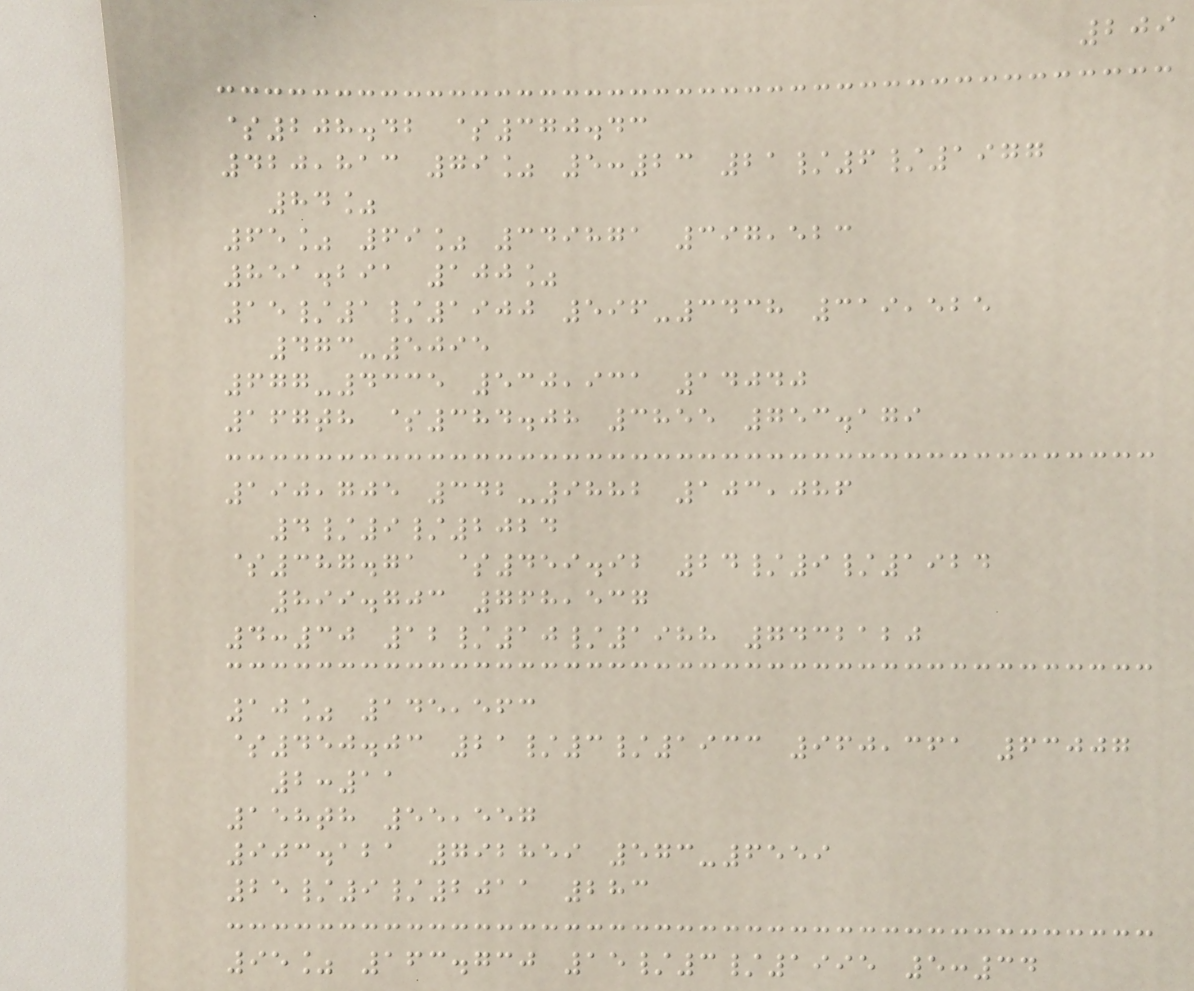209
$208.42 $370.43
420,813 79% 5:23 21/6/1977
84%
65% 69% 349871 397,523
851.291 100%
15/1/1900 596-3438 319,525
473-5095
677-4335 530,931 14040
167th $384.08 3855 753.179
190,705 342-9882 103,086
4/9/2024
$387.71 $459.92 24/9/1924
899.703 768,537
4:30 12/10/1988 7432120
10% 145,563
$450.03 21/3/1933 960,361 63007
2:11
158th 55,557
903.121 792859 573-6559
25/9/2011 283
95% 163.730 15/3/1995 5:34
